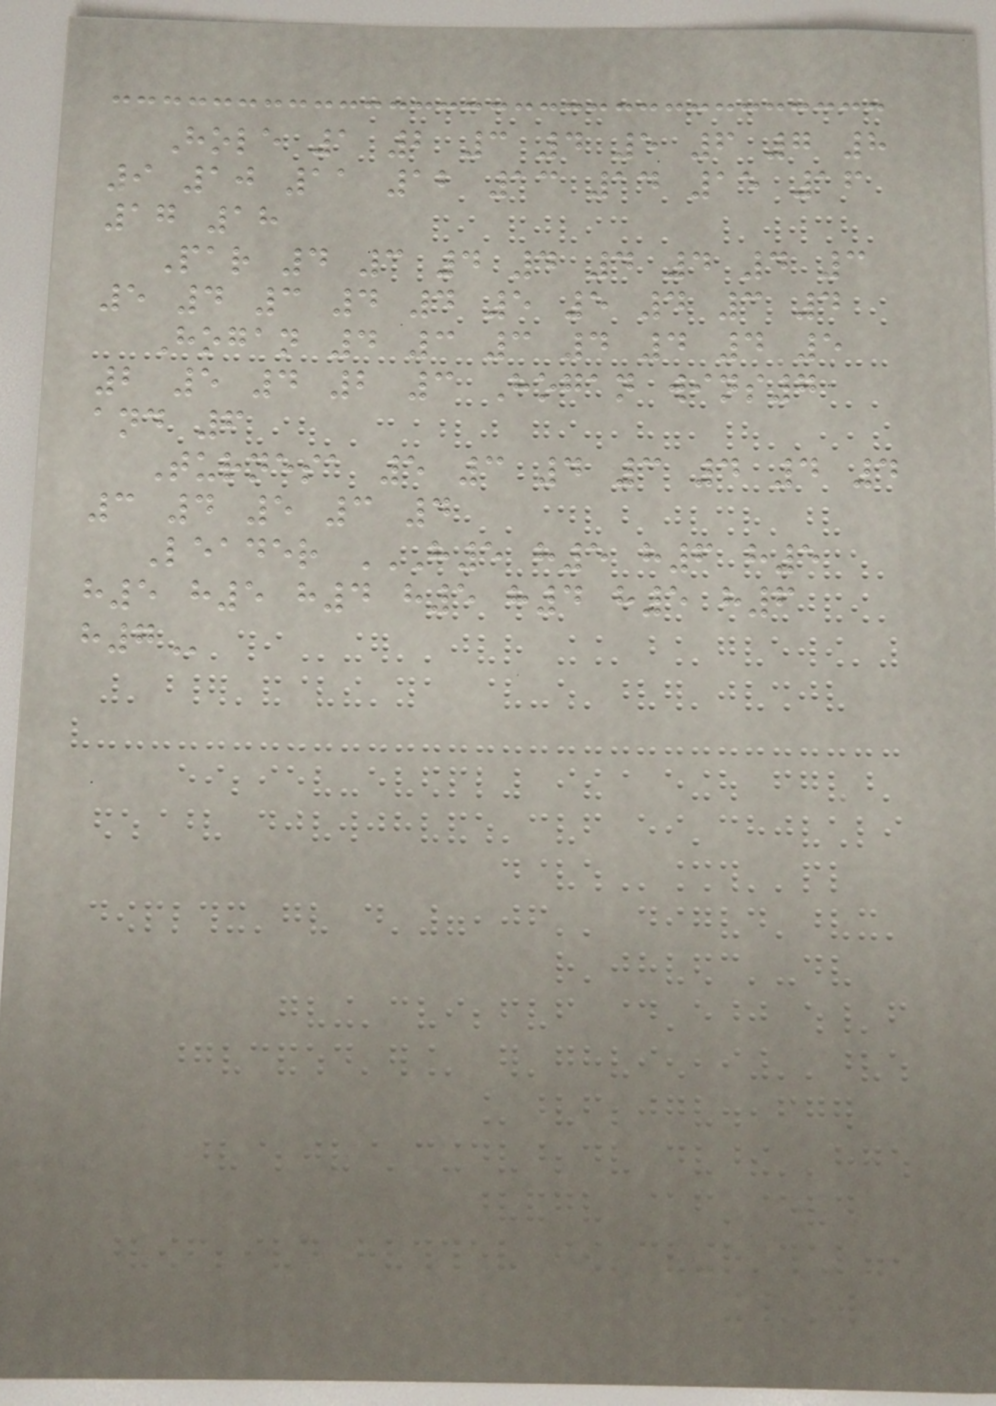Hole 1 2 3 4 5 6 7 8
9 10 11 12 13 14 15 16
17 18
Par 4 3 4 4 4 4 4 3
5 4 3 4 4 5 5 4 3 4
Hogan 4 3 3 4 4 4 5
2 5 4 2 3 Hogan wins7
and 6
Turnesa 5 3 4 3 4 4 4
3 4 5 3 4
Leader H5 H5 H6 H5
H5 H5 H4 H5 H4 H5 H6
H7
